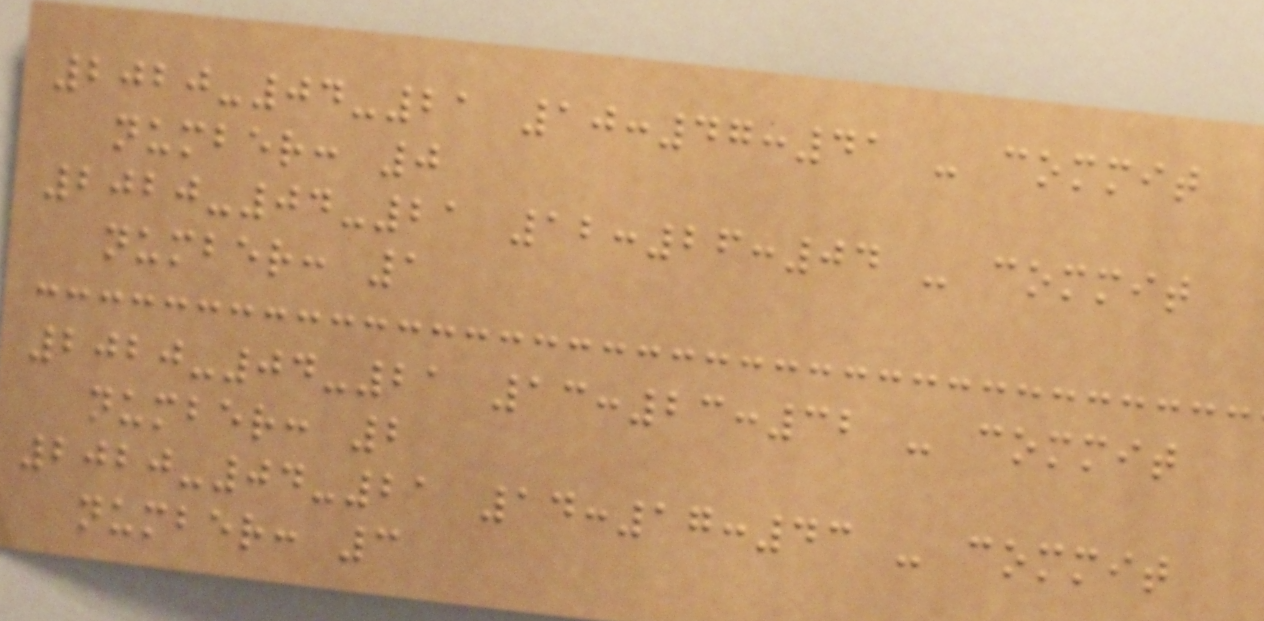2020-04-21 10:47:41 - commit
number: 0
2020-04-21 12:26:04 - commit
number: 1
2020-04-21 13:23:32 - commit
number: 2
2020-04-21 14:17:43 - commit
number: 3
